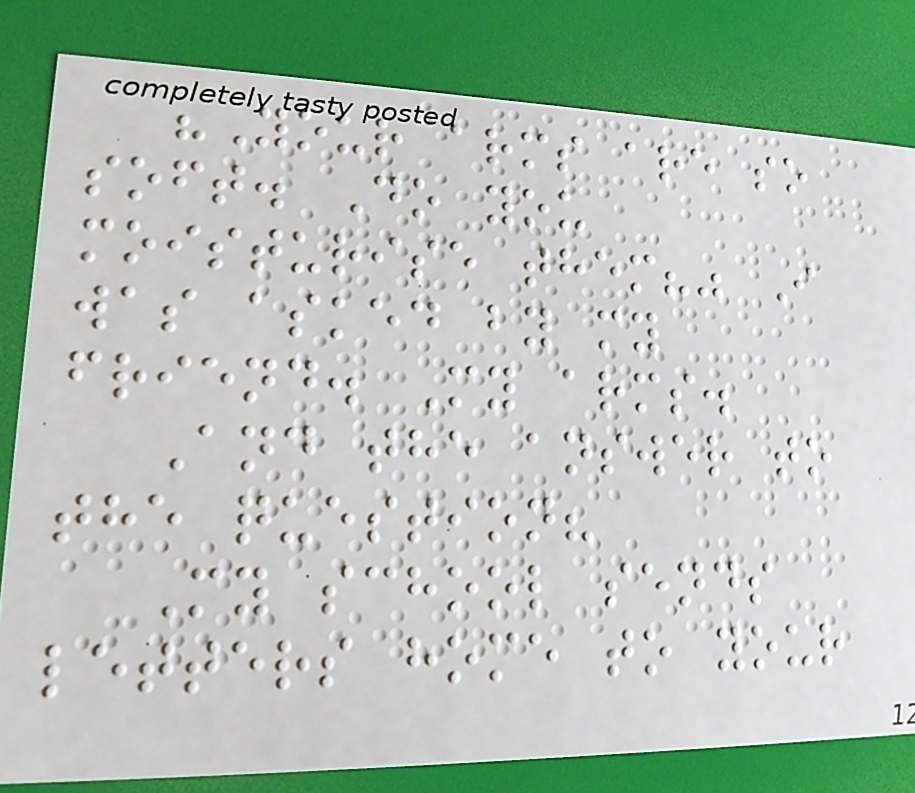"Your arms are so
soft. Do you
moisturise them?" I
was asked by my
friend. My arms.
And the answer to
the question?
My school sends
letters home to your
